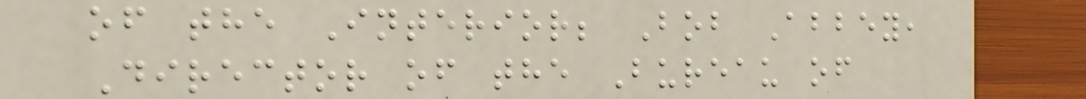of the Interior; Bob Abbey,
Director of the Bureau of
